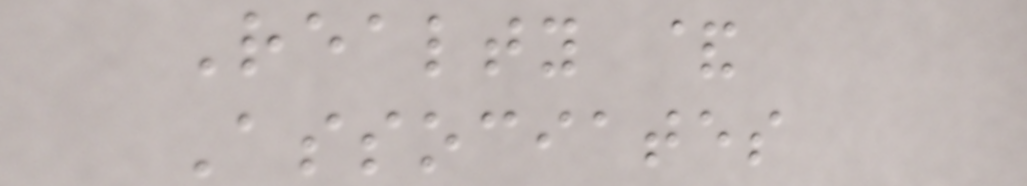Realty &
Associates
